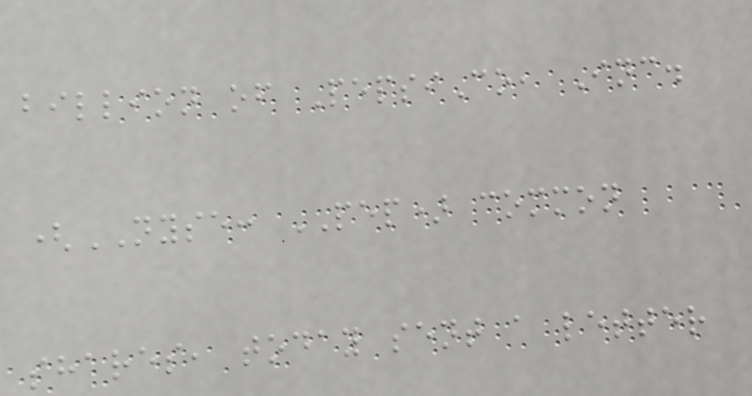billion of PepsiCo, Inc.
(NYSE: PEP) common
shares, today sent a letter
